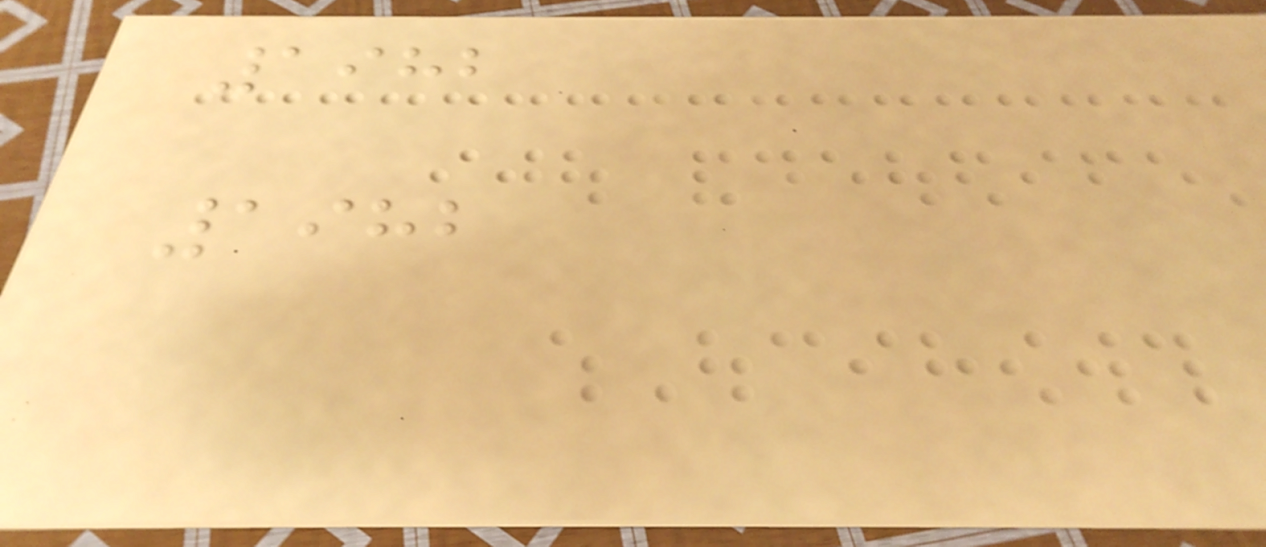1982
1982
